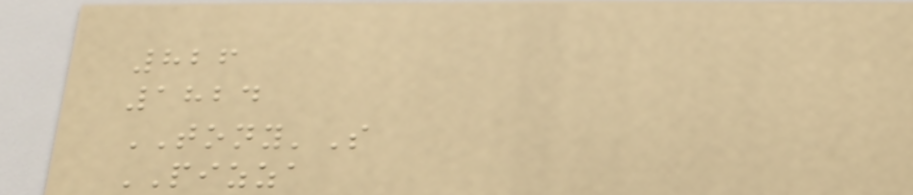826
1824
TONY'S
PIZZA
